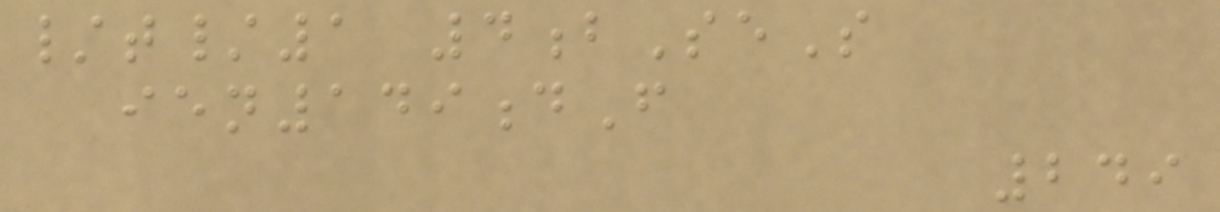/t/1 4bSeS
ien149dF
249
